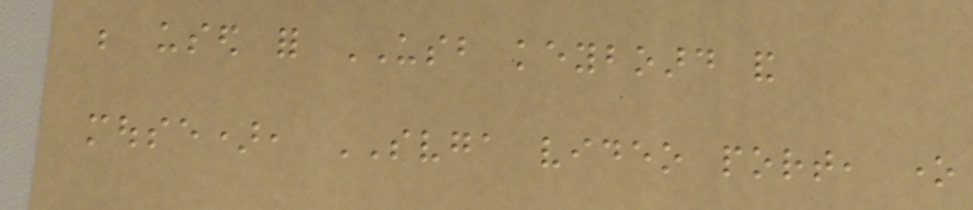be used for USB keyboard and
mouse), SVGA video port, one
